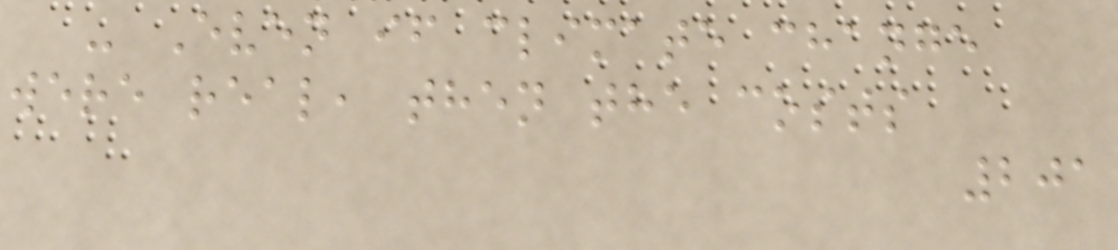- Even if climate change
were real, then the costs
201
